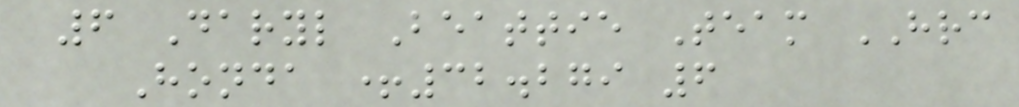6 Daryl Beattie Team HRC
Honda +32.279 6
